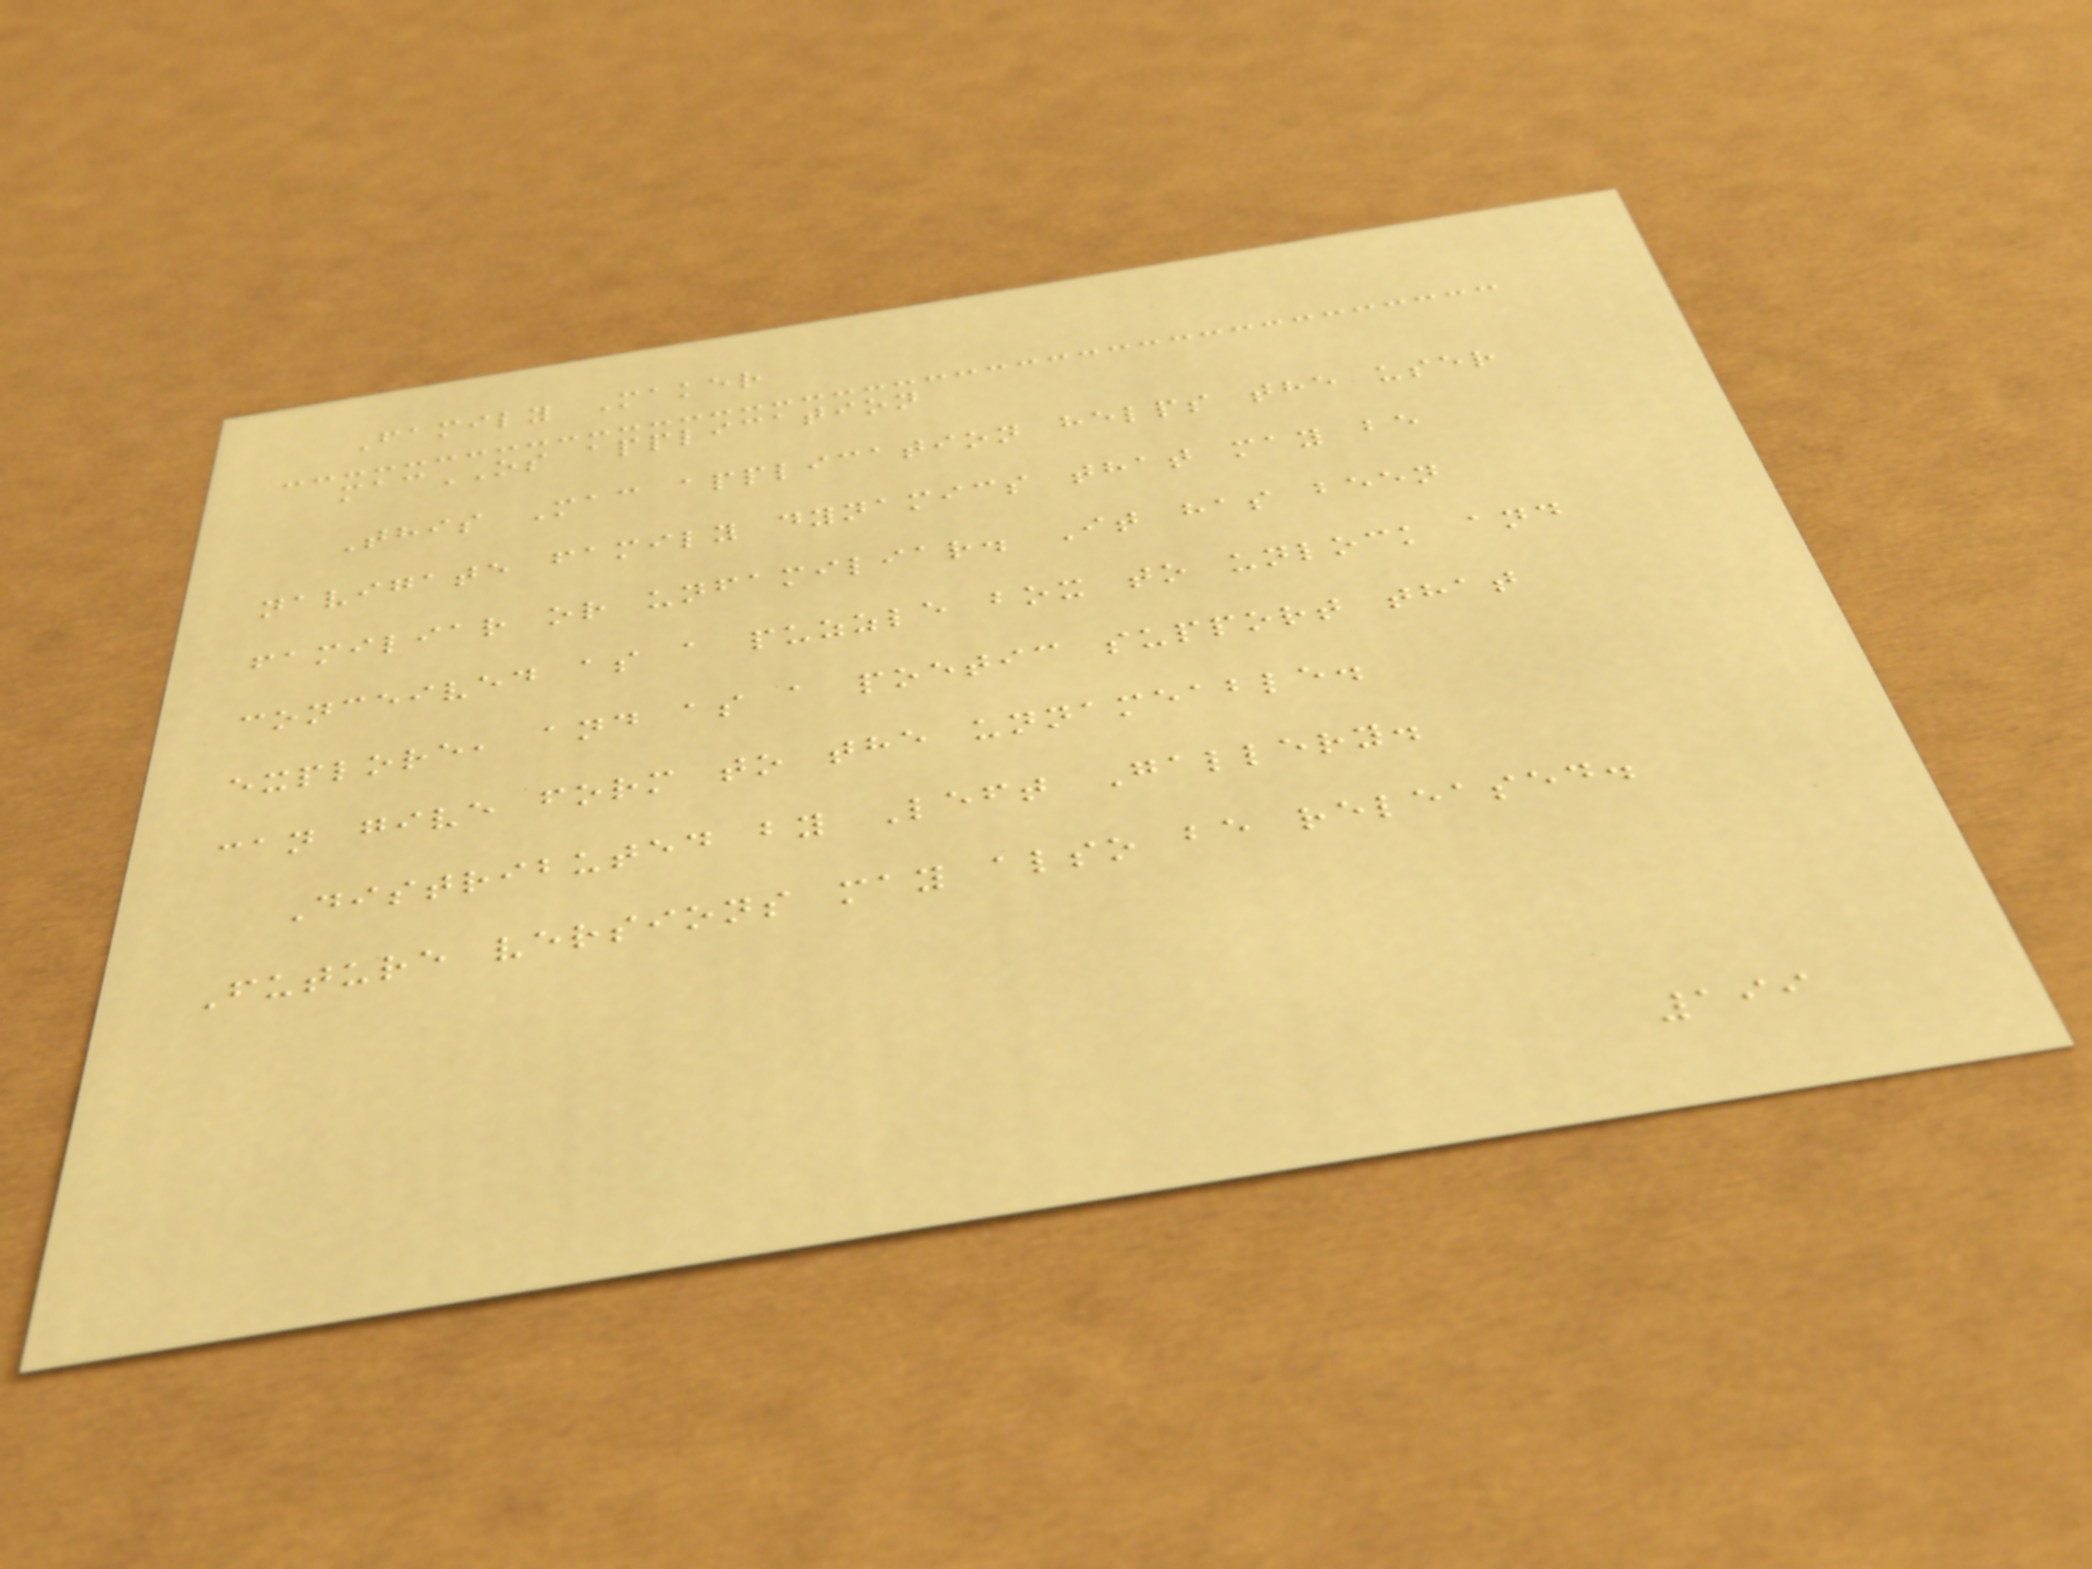Family Maker
macOS application
This Mac application helps the user
navigate family dynamics that may be
familiar or unfamiliar. It has been
conceived as a puzzle box to unlock and
explore, and as a poetic support that
can give form to the unnameable.
Distributed by Left Gallery.
Future versions may also be released.
199
